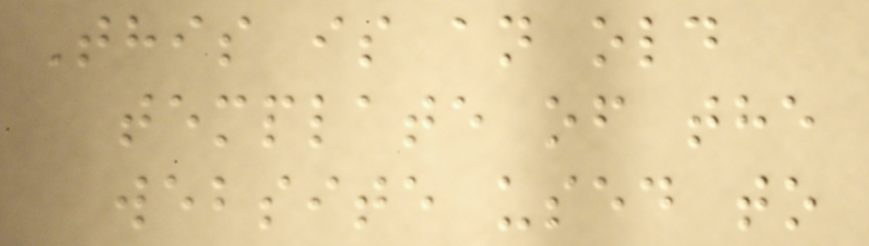This is an old
template of the
website used to
